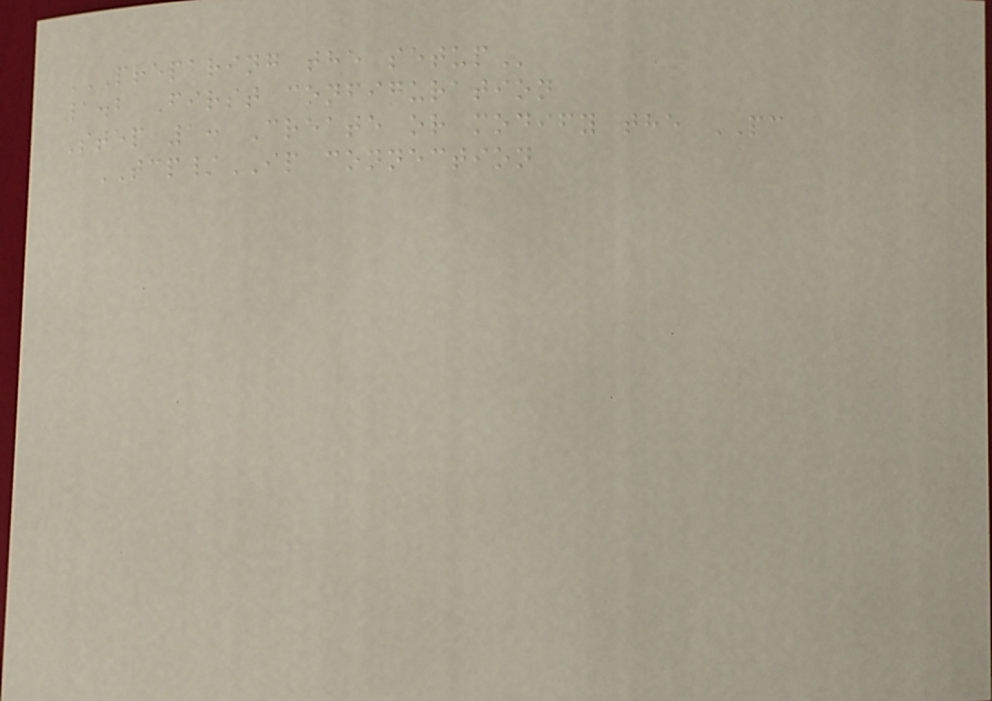PREPARING THE SETUP
1.2 First configuration
Step 1: Create or modify the PC
TCP/IP connection
